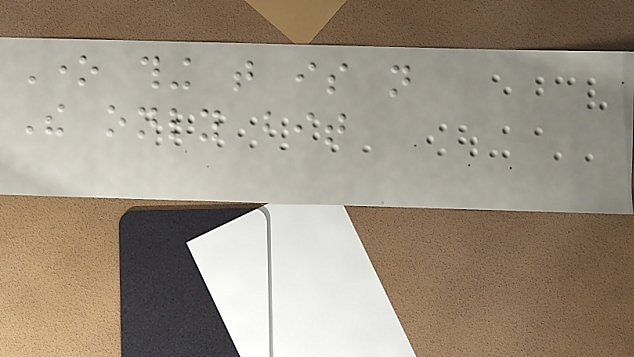One thing that is not
The only bit
